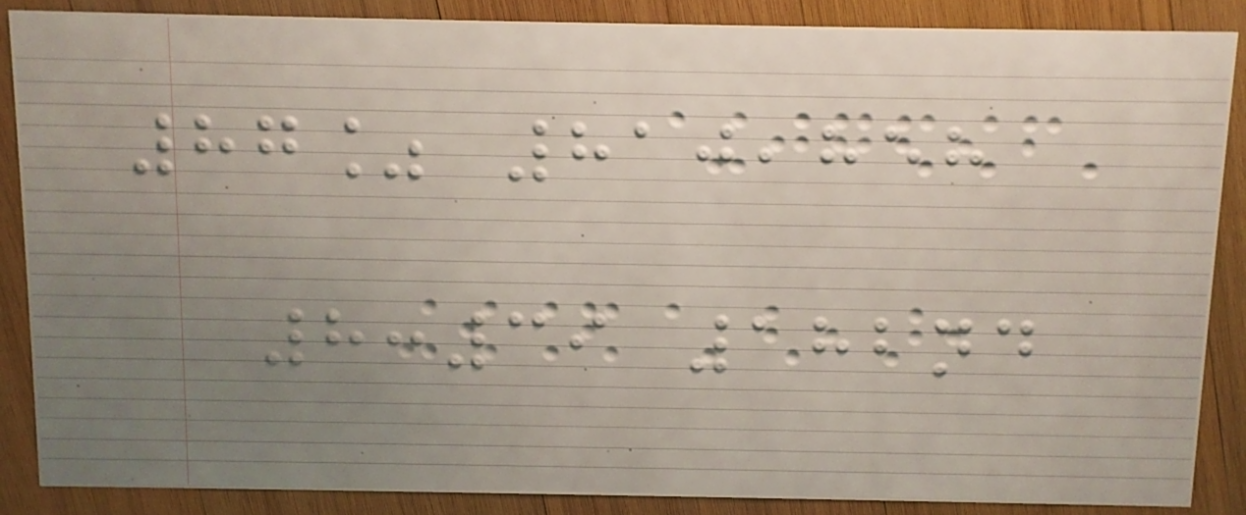87% 810,858
8:39 182nd
